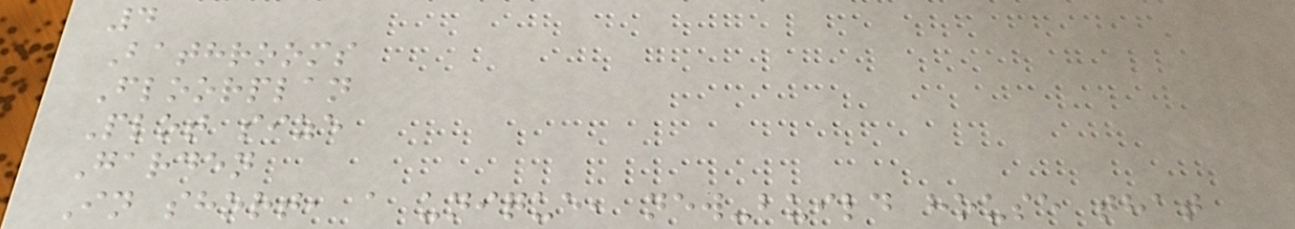4
Bathrooms
Floorplan
Plot size
Garden
In short, a unique, new-build house that
